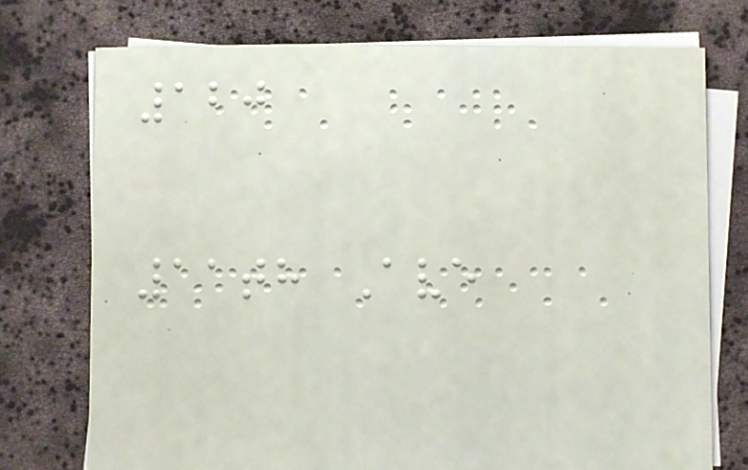120
11th Ave
